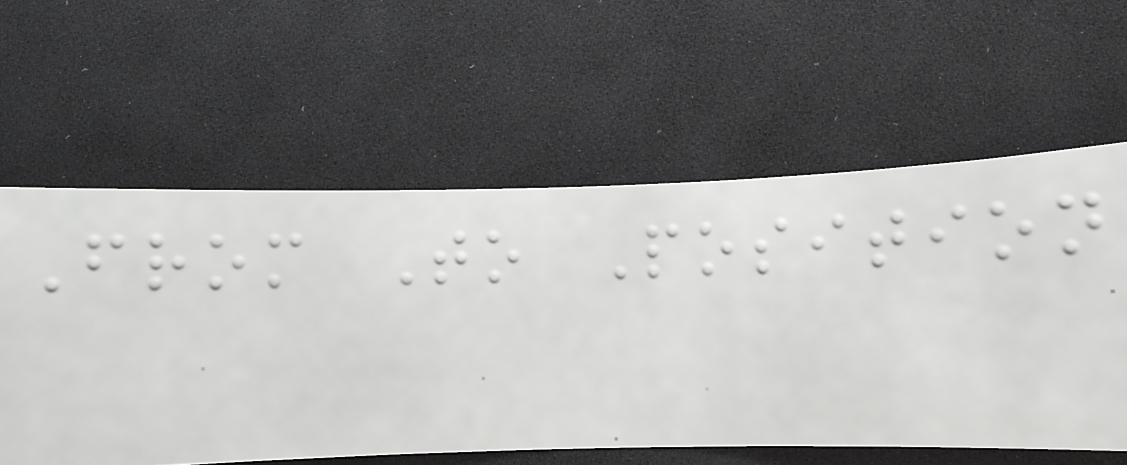From To Position
